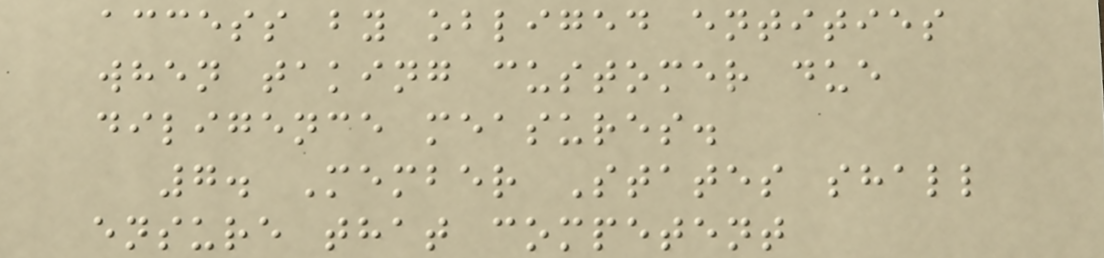access by obliged entities
when taking customer due
diligence measures.
7. Member States shall
ensure that competent
